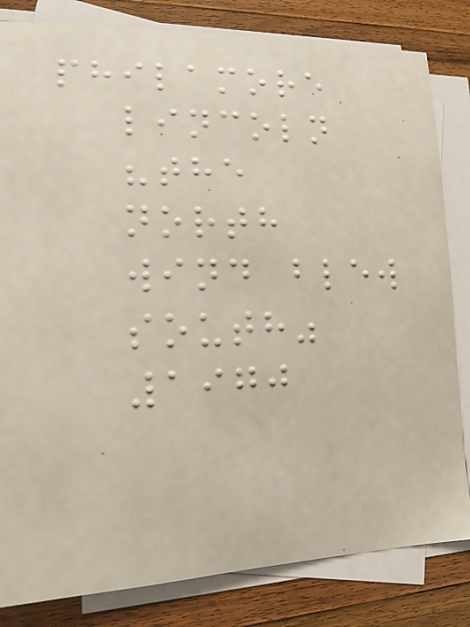philamore
lincoln
"the
north
wind blew
south"
1970
